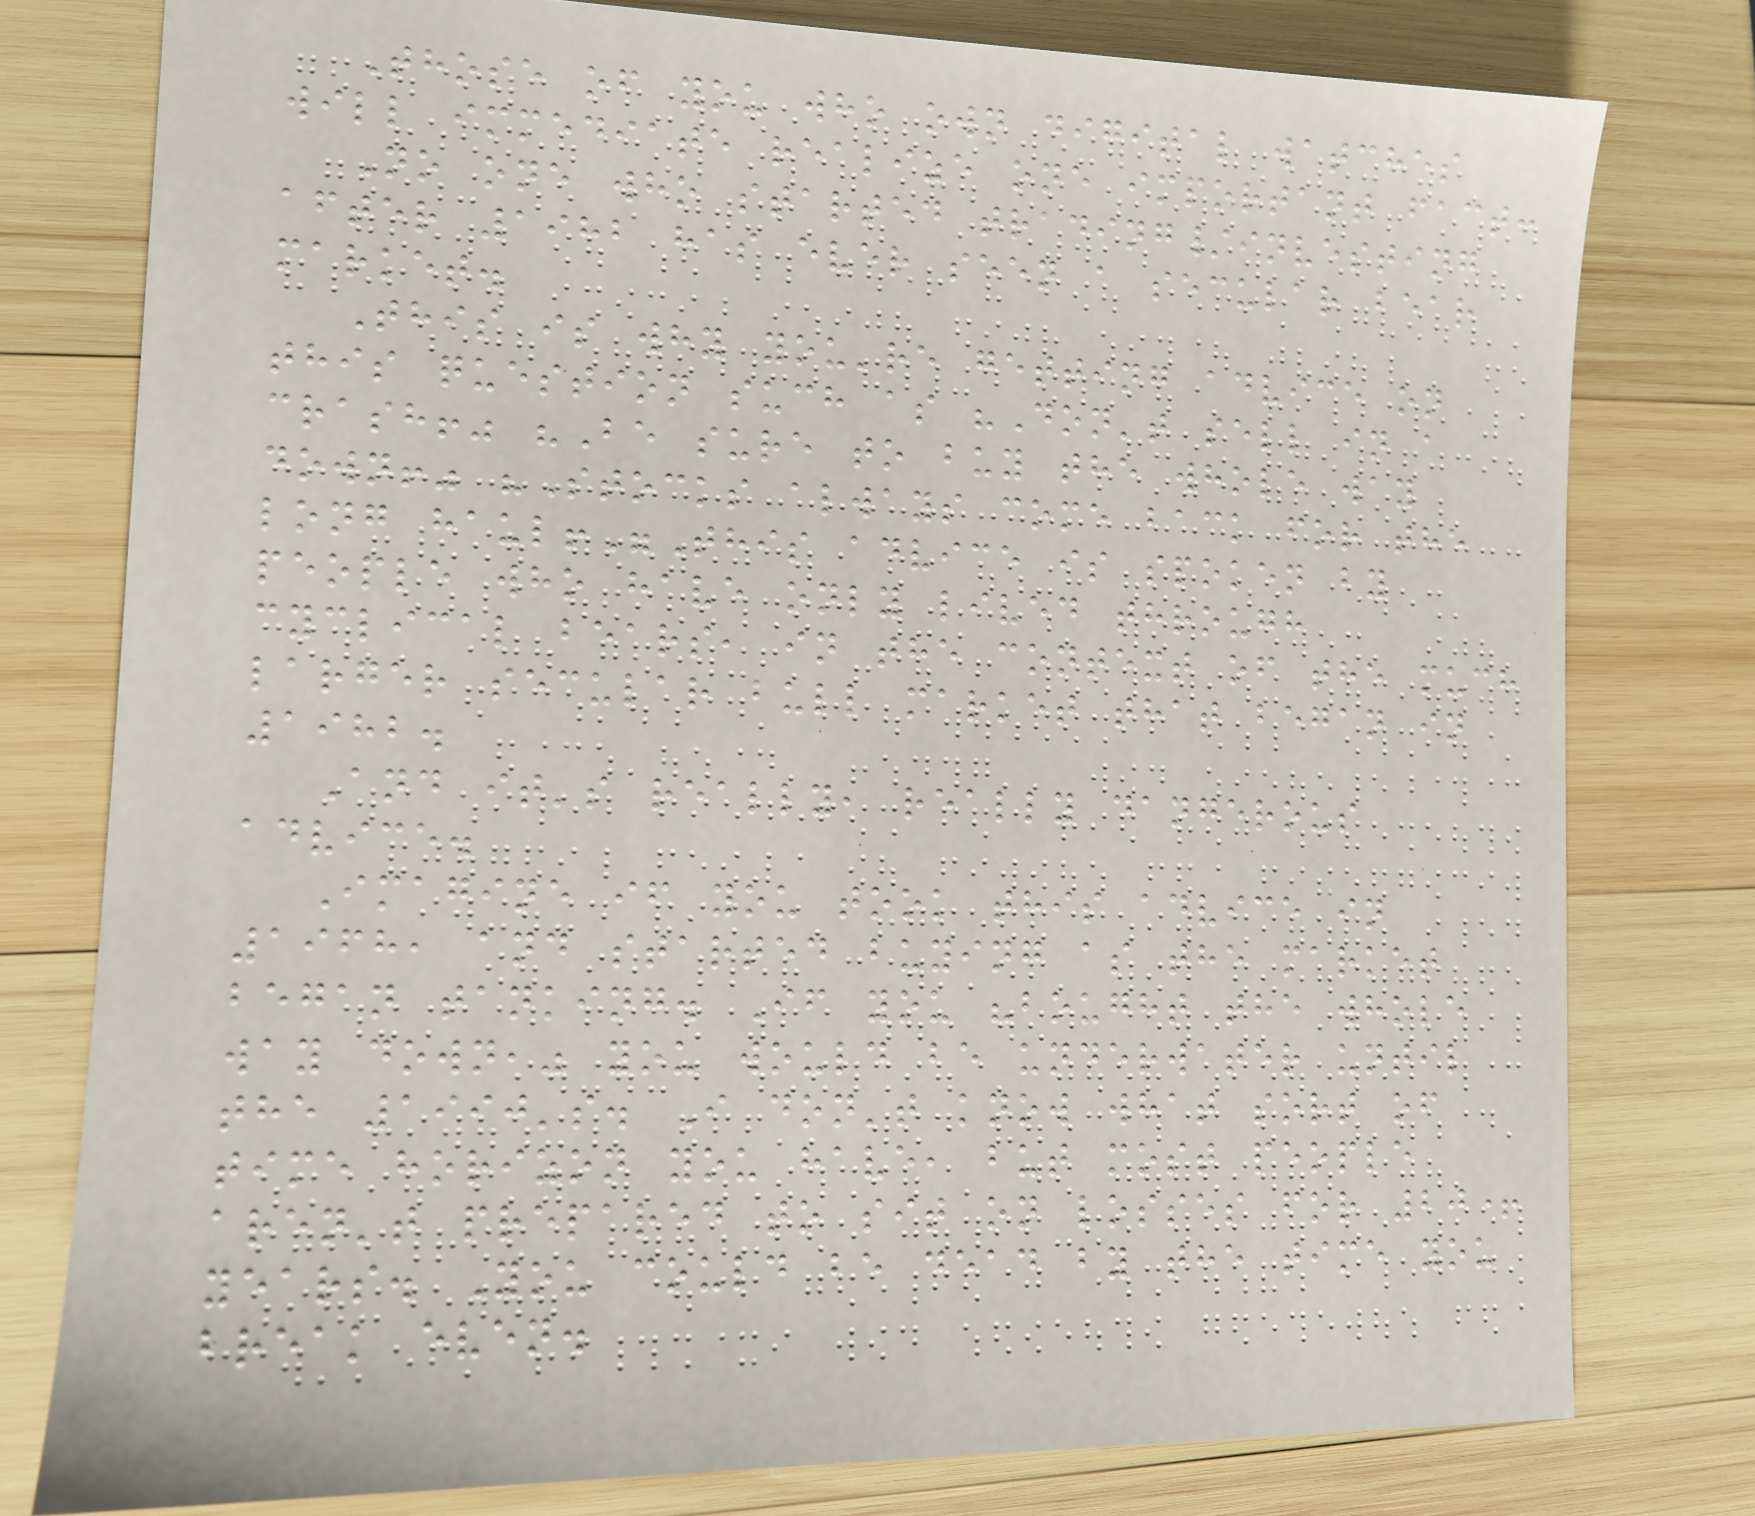Those of you who own digital watches
will immediate realize one important fact:
No one who started trading/investing
after 1982 has ever seen a secular bear
market.
This is why you're getting advice on
this question such as "Don't sell in a
crash!" "Be sure to buy the whole way
down!" "Stocks always come back for the
long haul!"This advice is spoken by
people who have only lived through
cyclical bears, in the context of the much
larger secular bull market that began in
1982.
And it's really, really dangerous
advice.
Imagine if you took this advice in
1968, and started buying as the market
began tanking. If you "bought the whole
way down," you would be underwater until
the 1990's. I don't know what sort of
time horizon you have, but most people
aren't prepared to sit on losses for 20+
years. You could be dead by the time you
break even.
